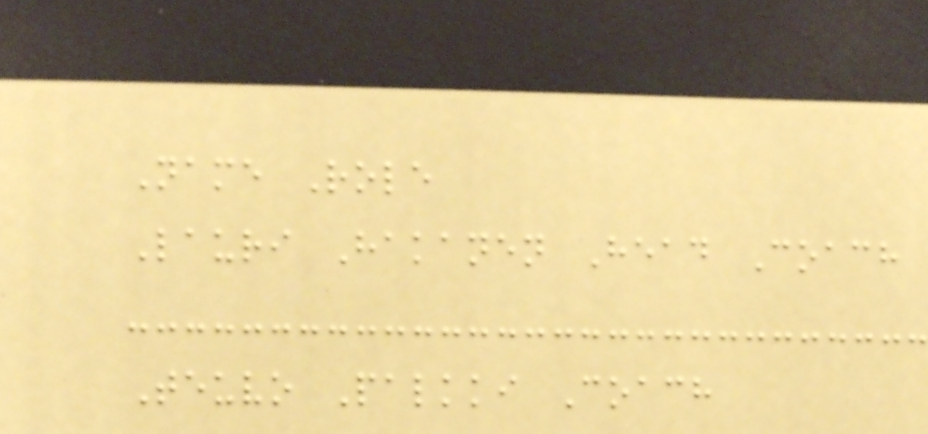Name Role
Lauri Hakanen Head Coach
Teuvo Palkki Coach
